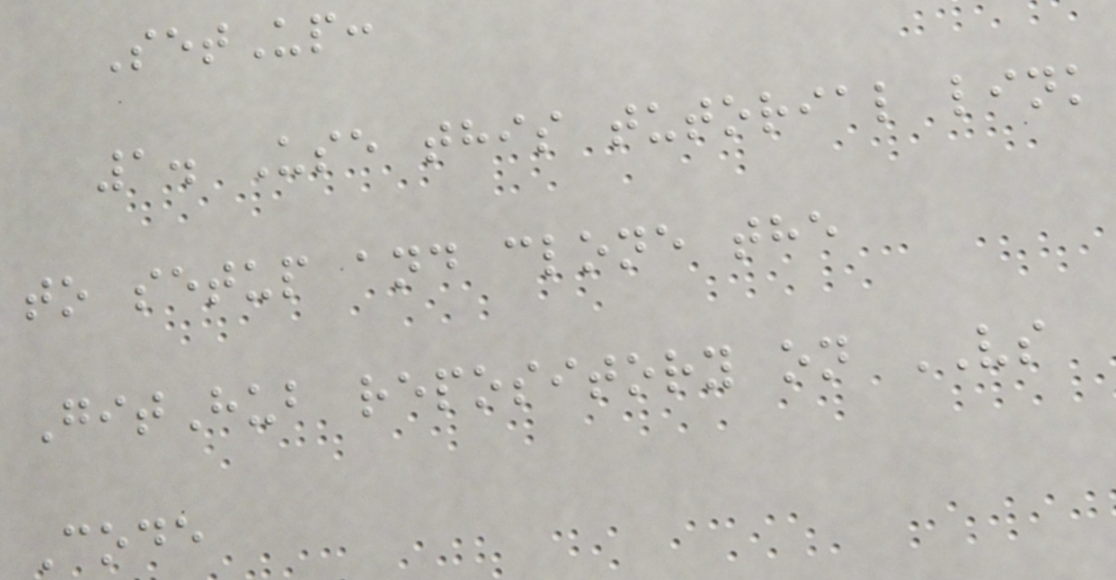SetUp:
1. Use this tutorial link
to setup and clone the
GitHub repository on VS
Code
